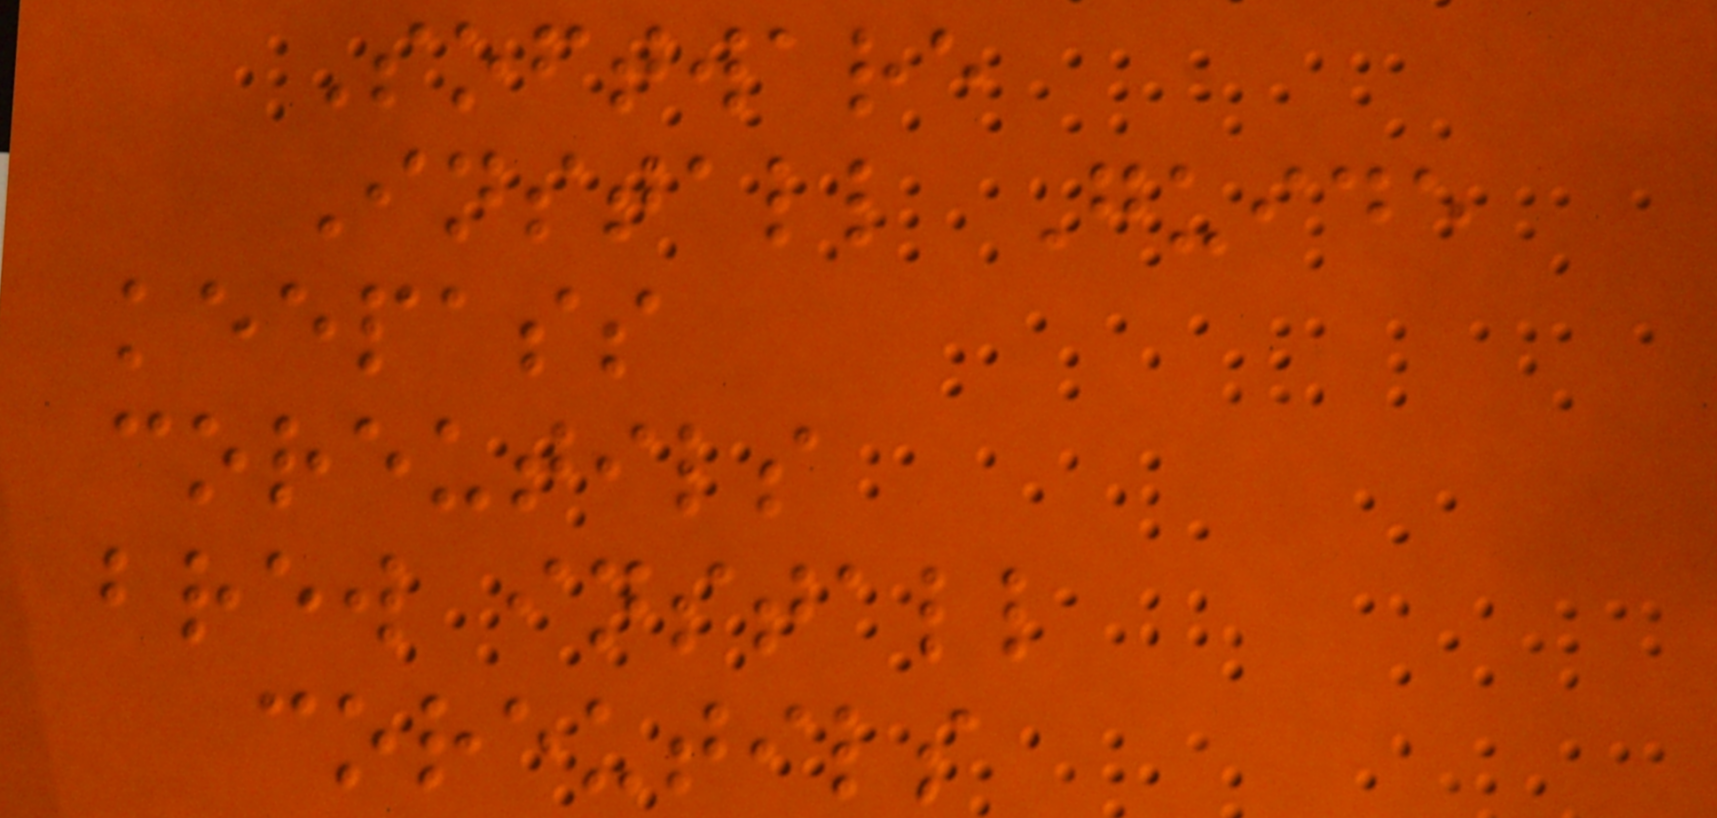Software
Install Guide
keepass
coreutils
brew install
coreutils
